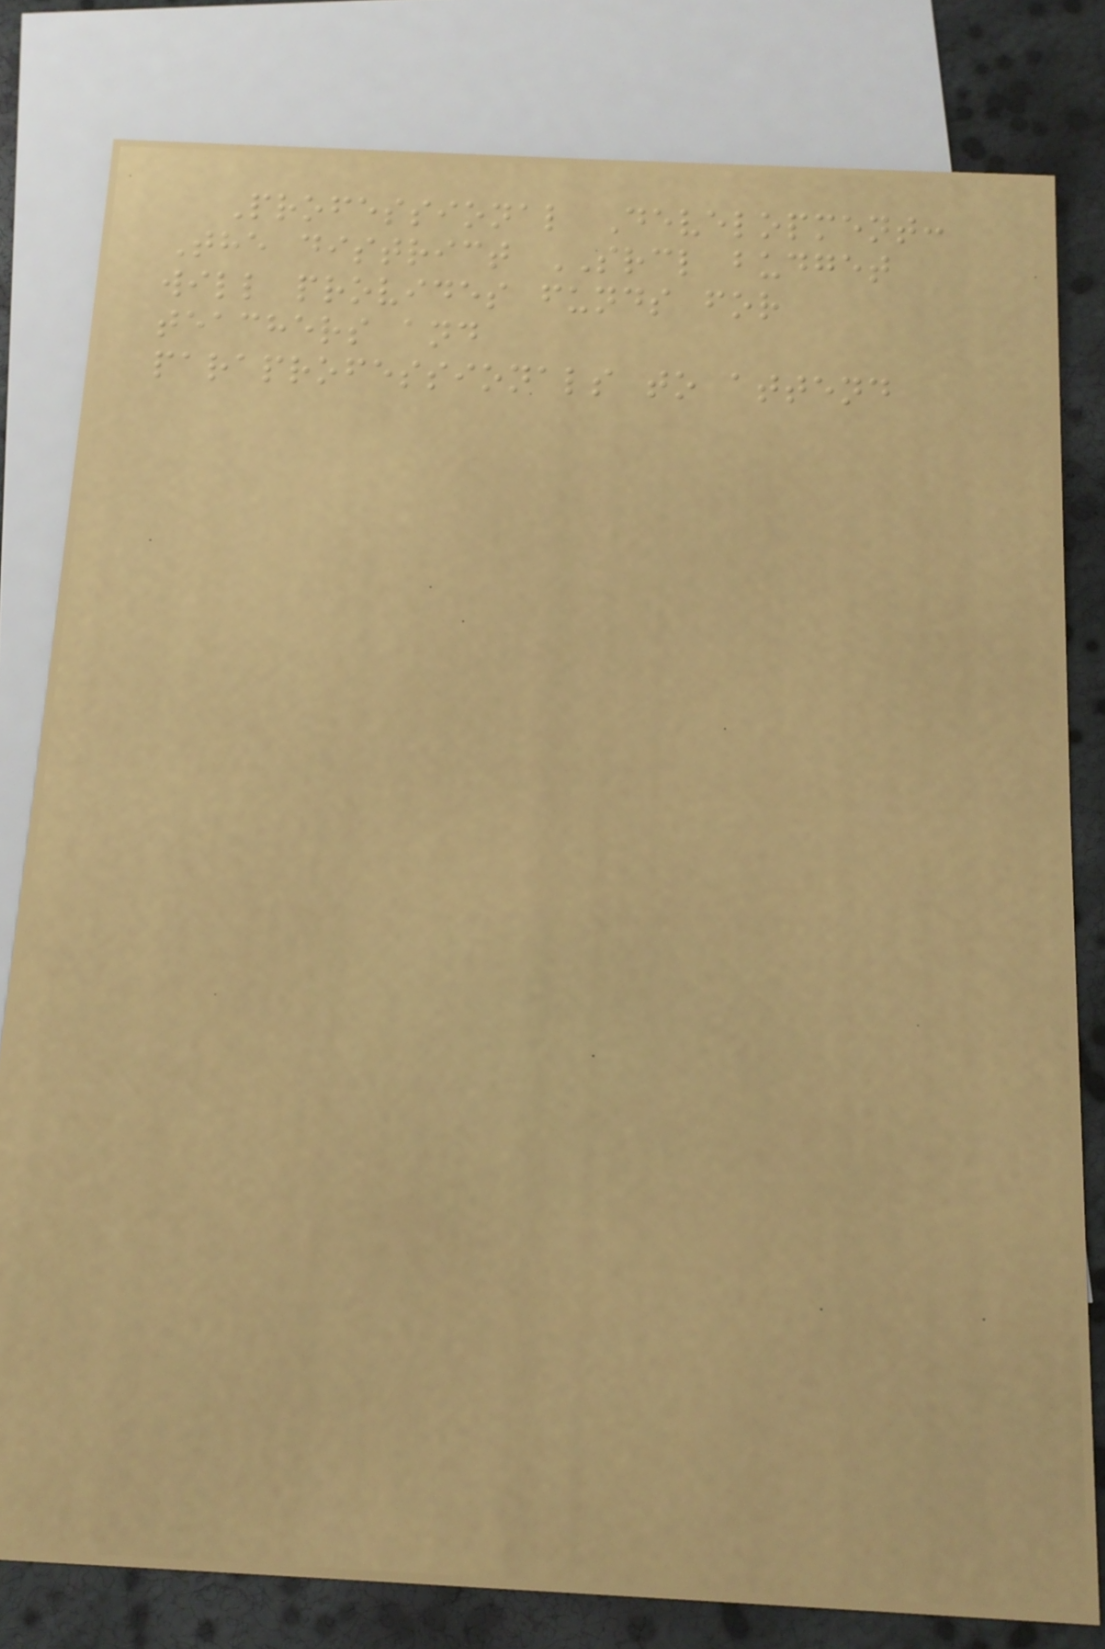Professional Development:
The district SRCL budget
will provides funds for
teachers and
paraprofessionals to attend
